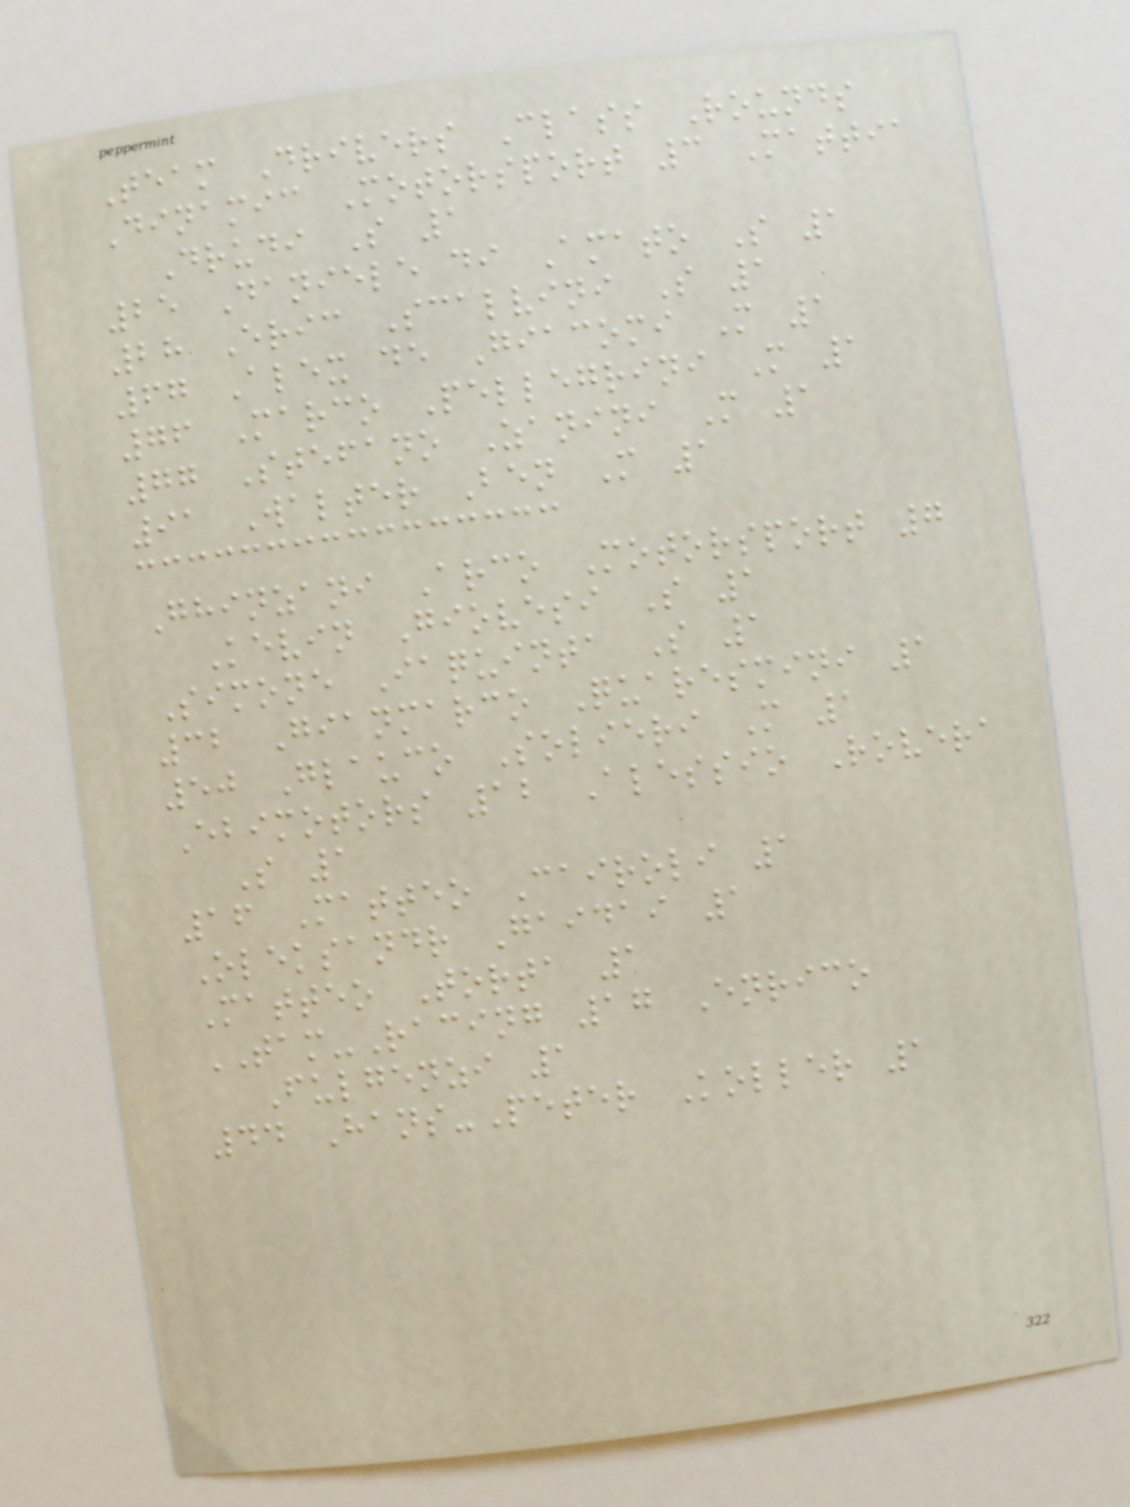Team Drivers Class Rounds
Dinamic Motorsport 3 Mattia
Drudi S 1
25 Daniele di Amato S 1
28 Eric Scalvini S 1
67 Alex de Giacomi M 1
76 Marco Pellegrini M 1
77 Stefano Zanini M 1
91 Walter Ben M 1
Ghinzani Arco Motorsport 7
Kevin Giovesi S 1
Simone Iaquinta S 1
32 Gianmarco Quaresmini 1
50 Glauco Solieri M 1
Ebimotors 12 Alessio Rovera
S 1
16 Matteo Cairoli 1
Oleksandr Gaidai 1
Matteo Torta 1
TAM-Racing 17 Enrico
Fulgenzi 1
44 Hans-Peter Koller 1
